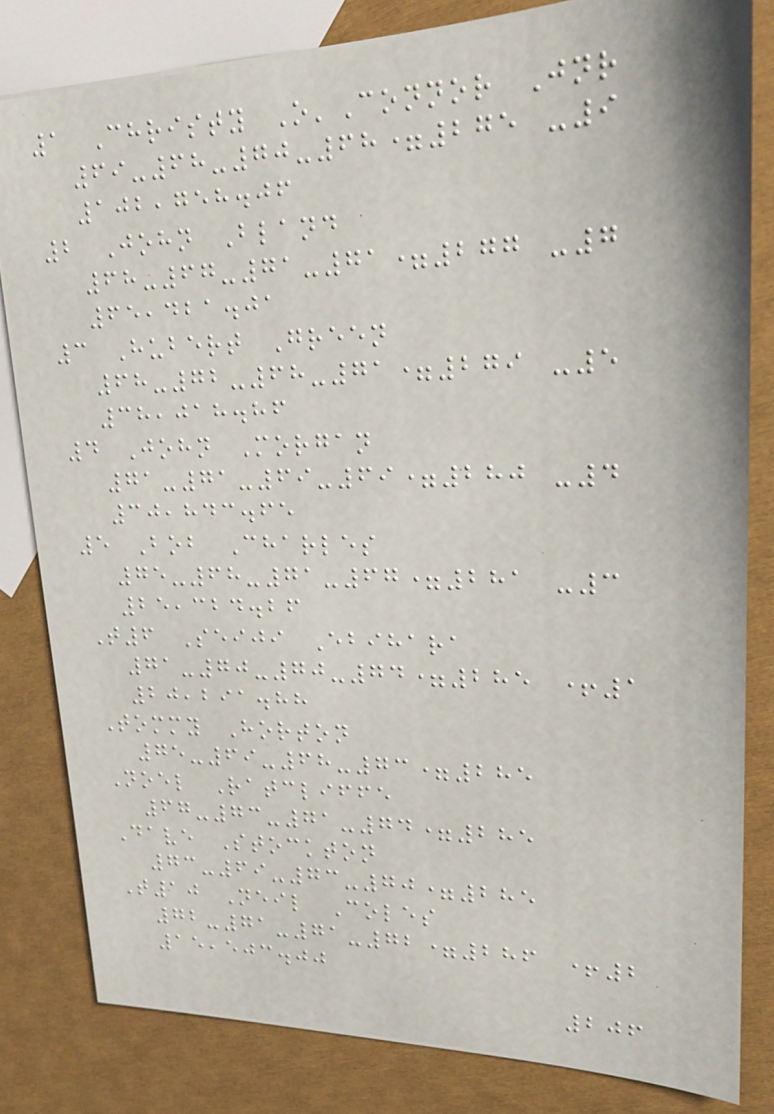1 Christy O'Connor Jnr
69-68-70-68=275 -9
102,758.06
2 John Bland
68-67-71-71=277 -7
65,421.01
3 Hubert Green
68-72-68-71=279 -5
38,018.86
4 John Morgan
71-71-69-69=280 -4
30,843.65
5 Bob Charles
75-68-71-67=281 -3
25,324.26
T6 Seiji Ebihara
71-70-70-74=285 +1
20,291.88
Tommy Horton
75-69-68-73=285
Noel Ratcliffe
67-73-71-74=285
Dave Stockton
73-69-73-70=285
T10 Neil Coles
72-71-71-72=286 +2
15,503.00
206
